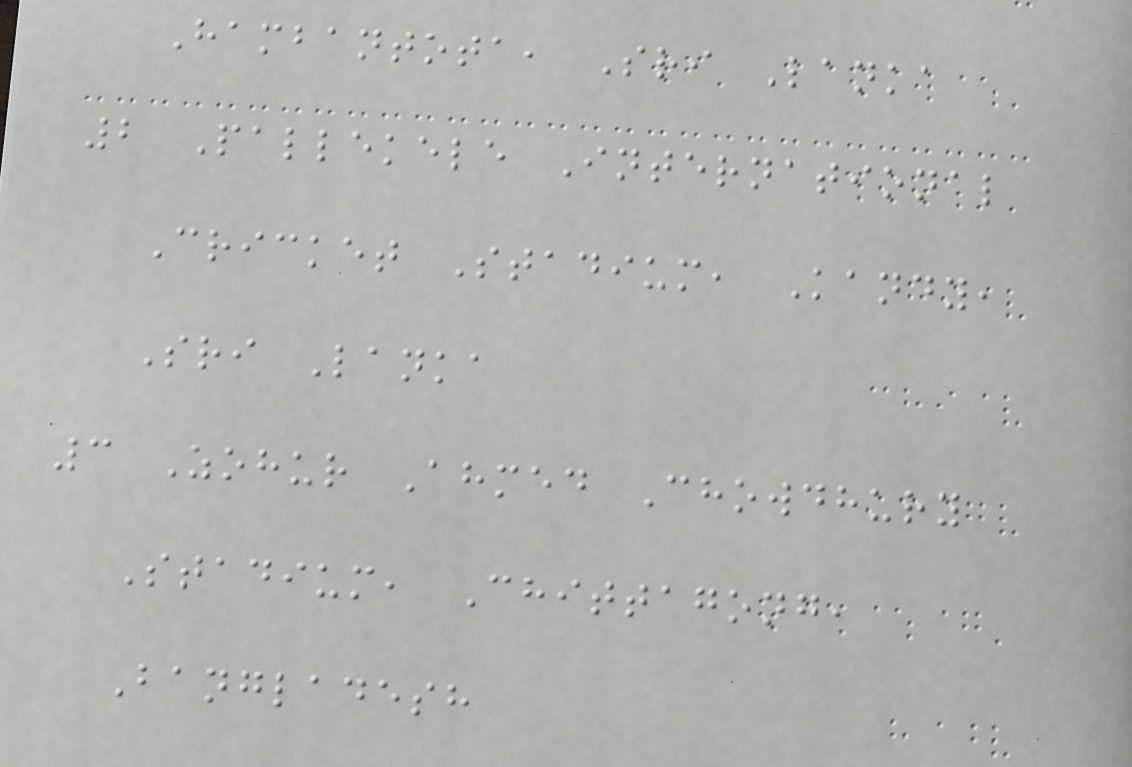Hambantota, Sri Lanka
2 Pallekele International
Cricket Stadium, Kandy,
Sri Lanka
3 Zohur Ahmed Chowdhury
Stadium, Chittagong,
Bangladesh
